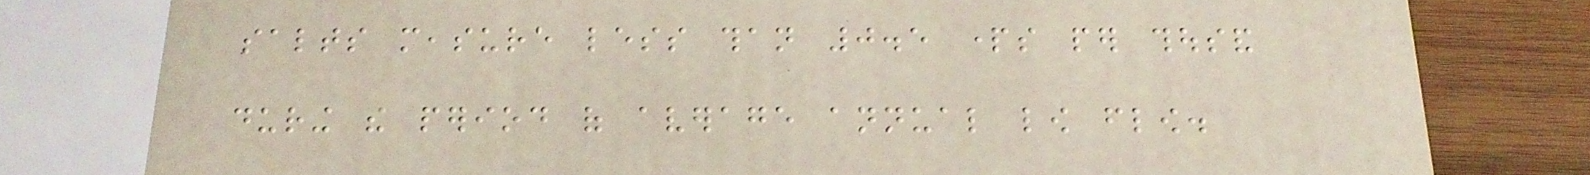salts measure less than 0.5 parts per thousand
during the period of average annual low flow.
